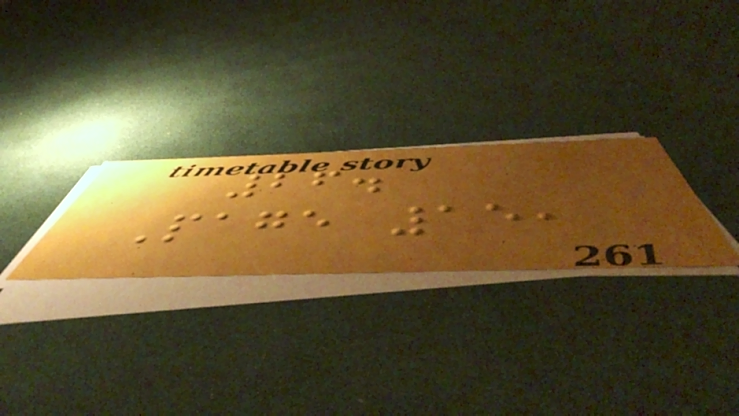26.
Page 15,
